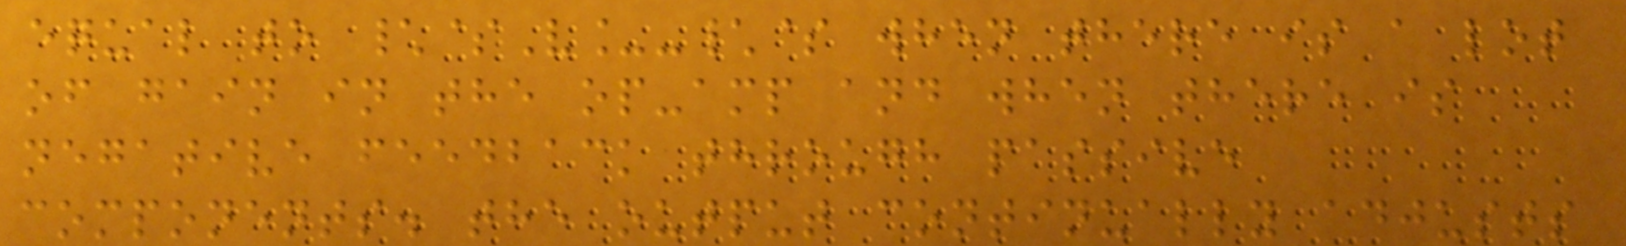equal to \$V_-\$ when there is a lot
of gain in the op-amp and when there is
negative feedback through passive
components. the output continually adjusts
